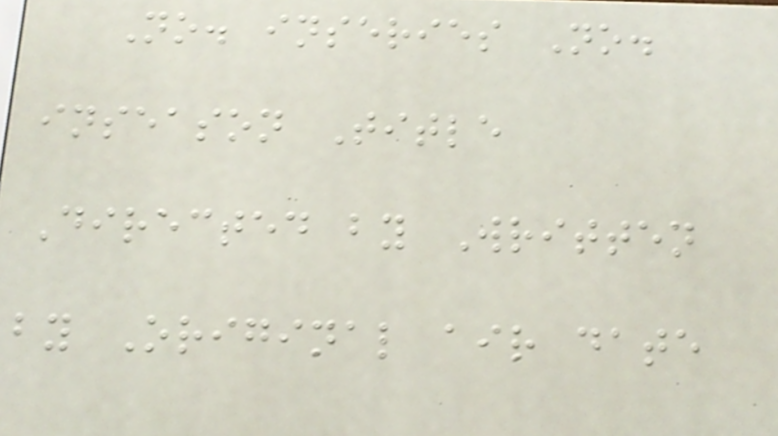No. inseries No.
inseason Title
Directed by Written
by Original air date
